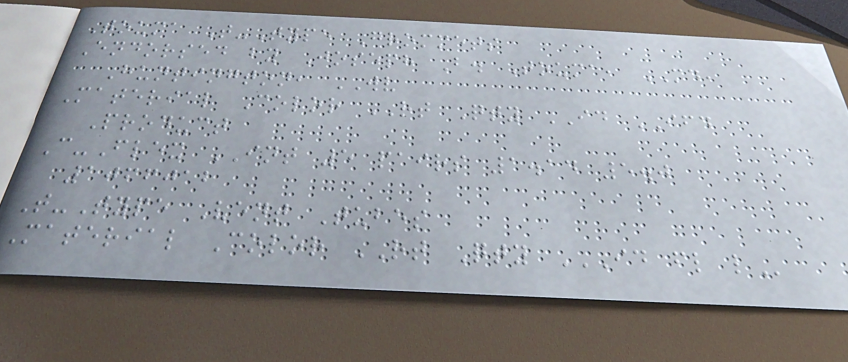Touma T-Type Grommets
Endorsed by Joseph B. Touma, MD,
Huntington, WV
Material Color RT Qty ID IFD
Product
C-Flex INT 5 pairs 1.14 5.0
1066012
T-Type Vent Tubes
Material Color RT Qty ID FL L
